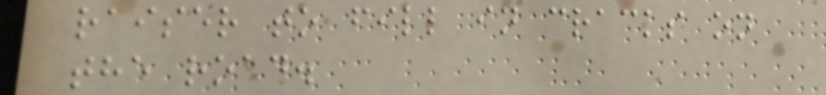raiser to fill in cracks on
the road.
